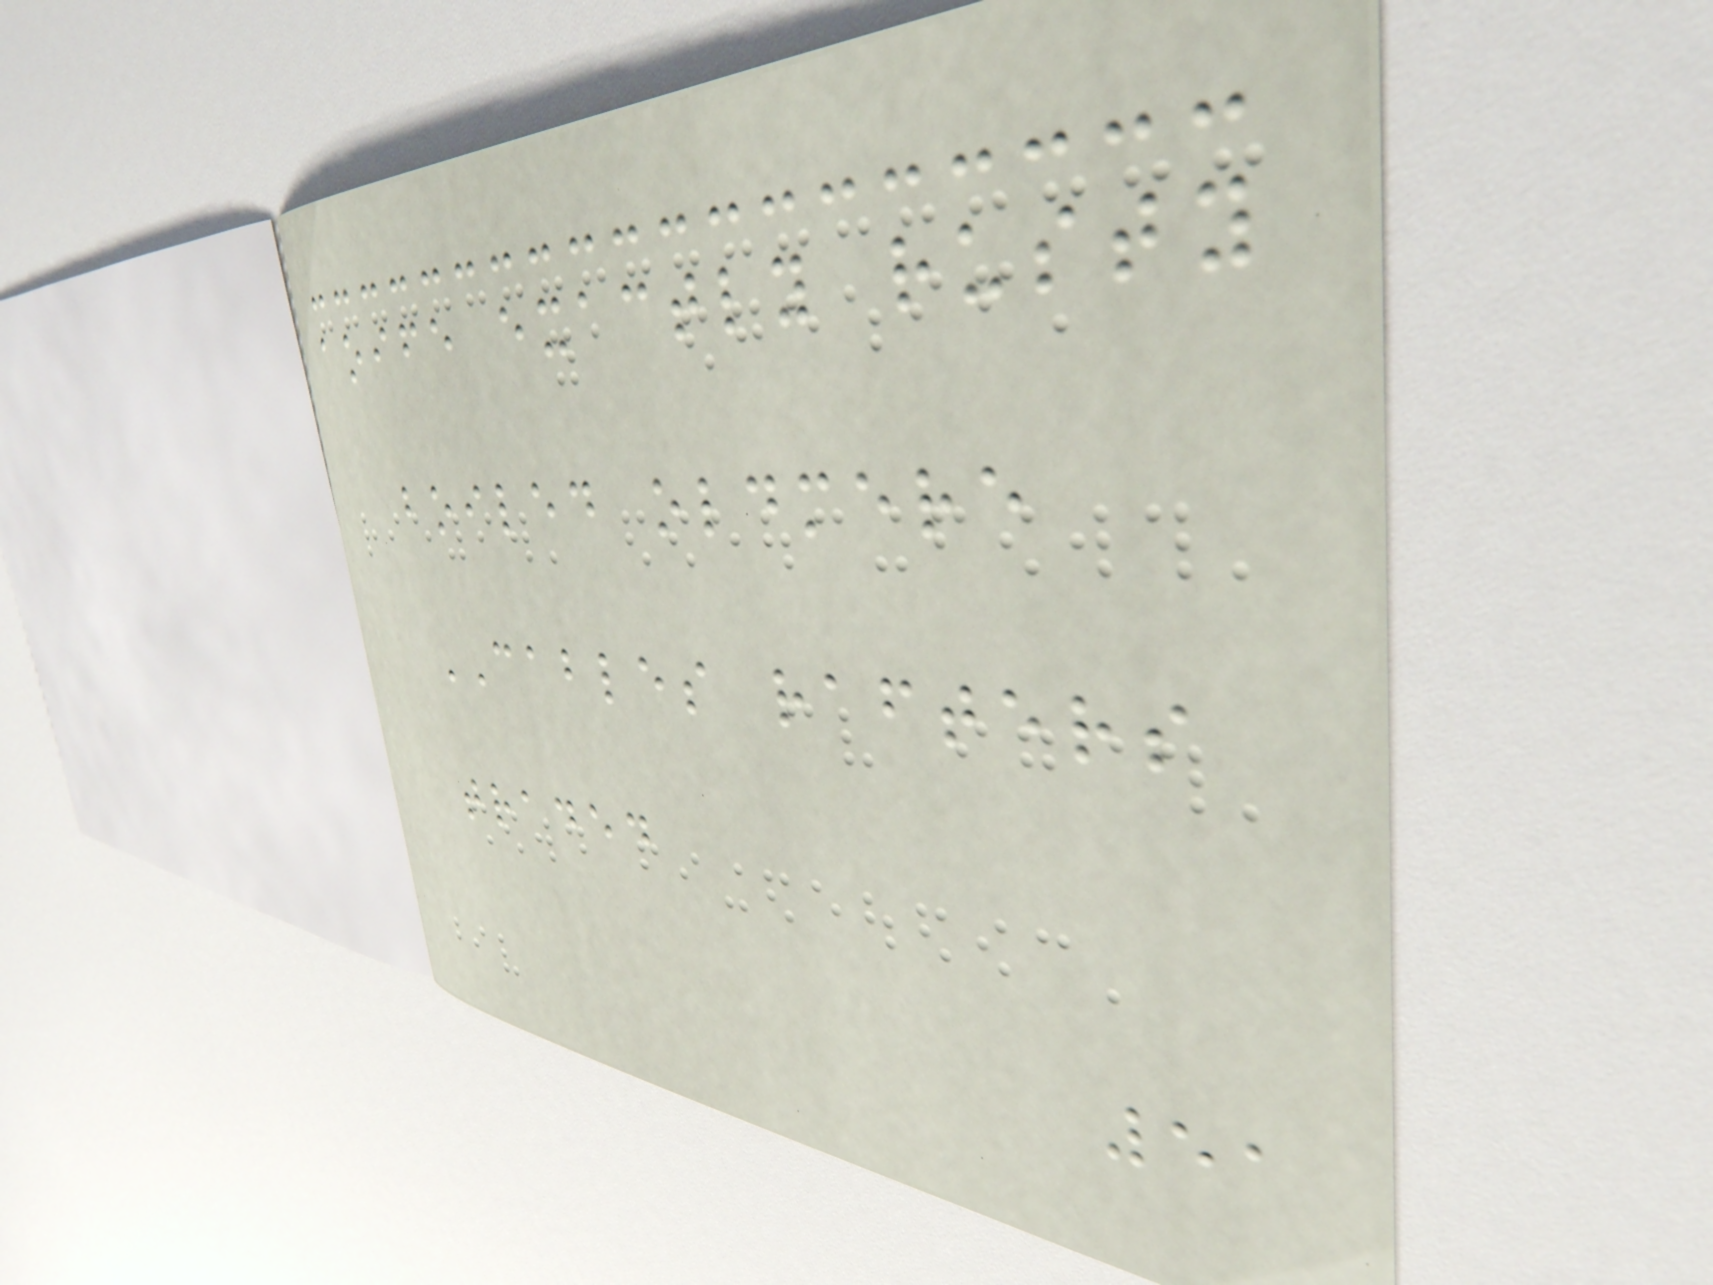aoife exactly rusty
boiled oldmere
CABLES rafters
traded
51
